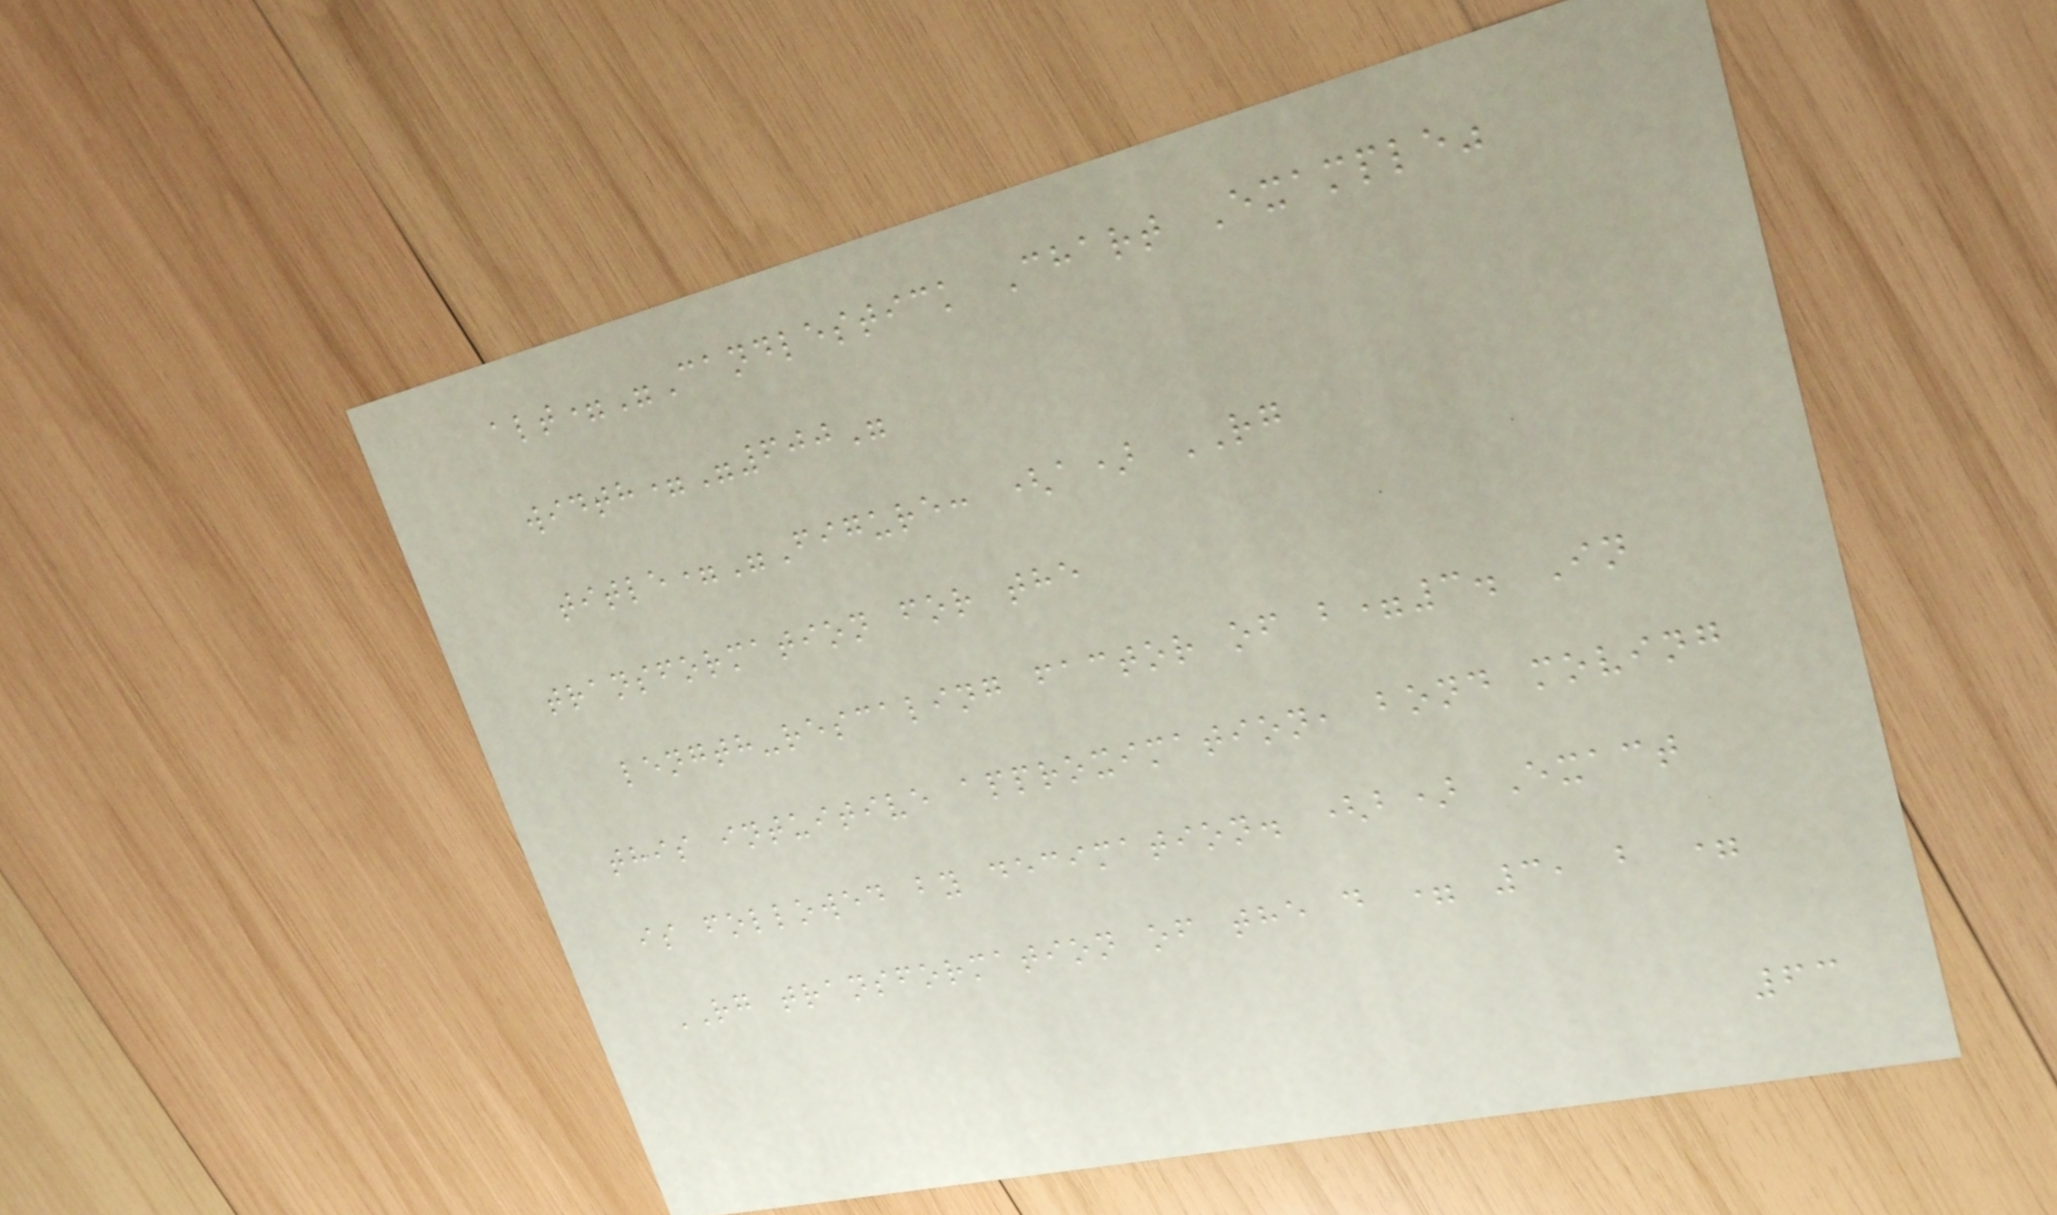alt="Candlestick Chart Example"
width="600"
title="Figure: (a) RG
transformation for the
length-rescaling factor of b=3. In
this intuitive approximation, bond moving
is followed by decimation. (b) Exact
RG transformation of the d = 3, b =
63
